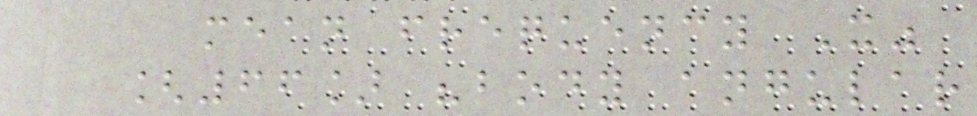mean frequency X"
[66] "body angular
